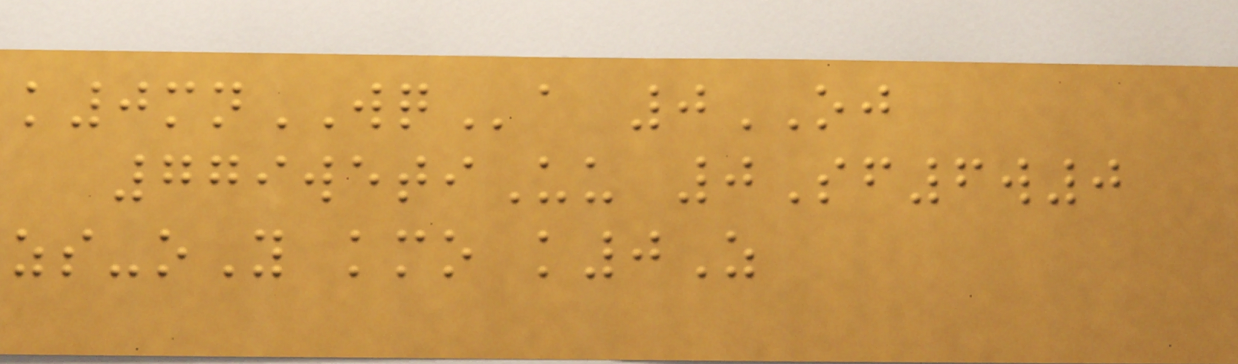k0mnWQa 0OJ
779wetiUu 0Sf6w0
zs-oY kmo k0Z
